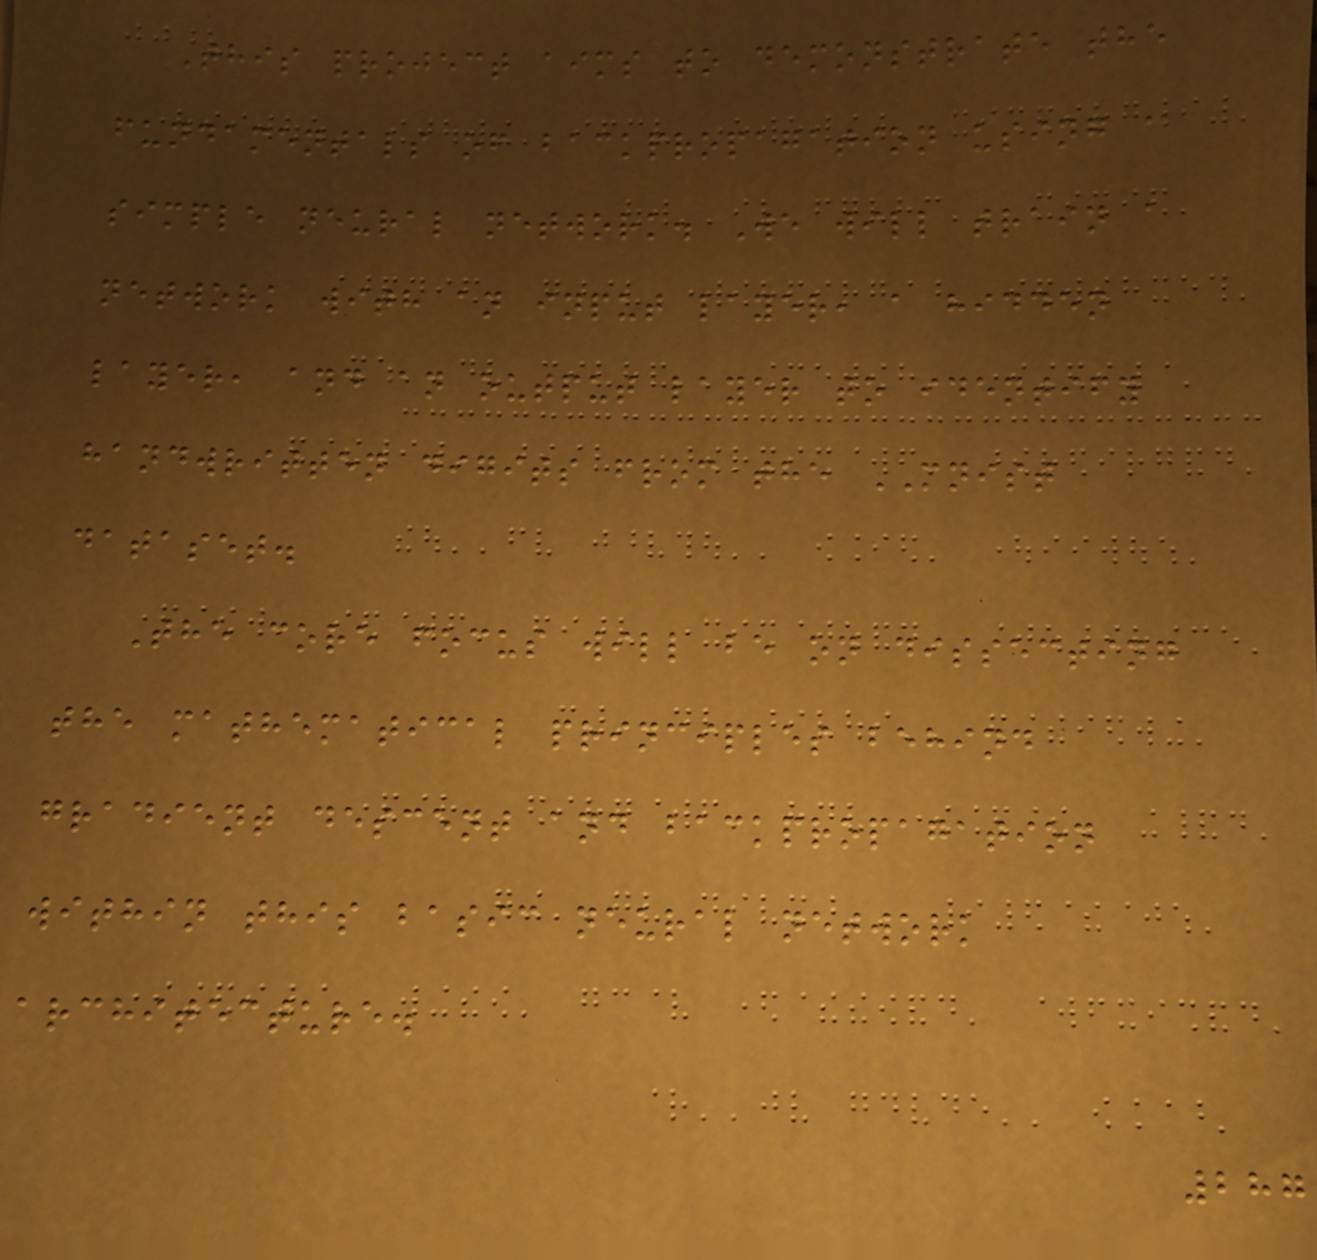This project aims to demonstrate the
fundamentals of backpropagation using a
simple neural network. We will train a
network with an input layer, a hidden
layer, and an output layer to identify
handwritten digits from the MNIST
dataset.
The core focus will be on dissecting
the mathematical principles behind
gradient descent and backpropagation
within this basic neural network
architecture.
287
